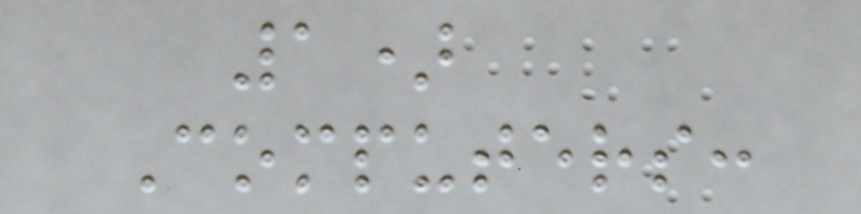1)
Computers:
